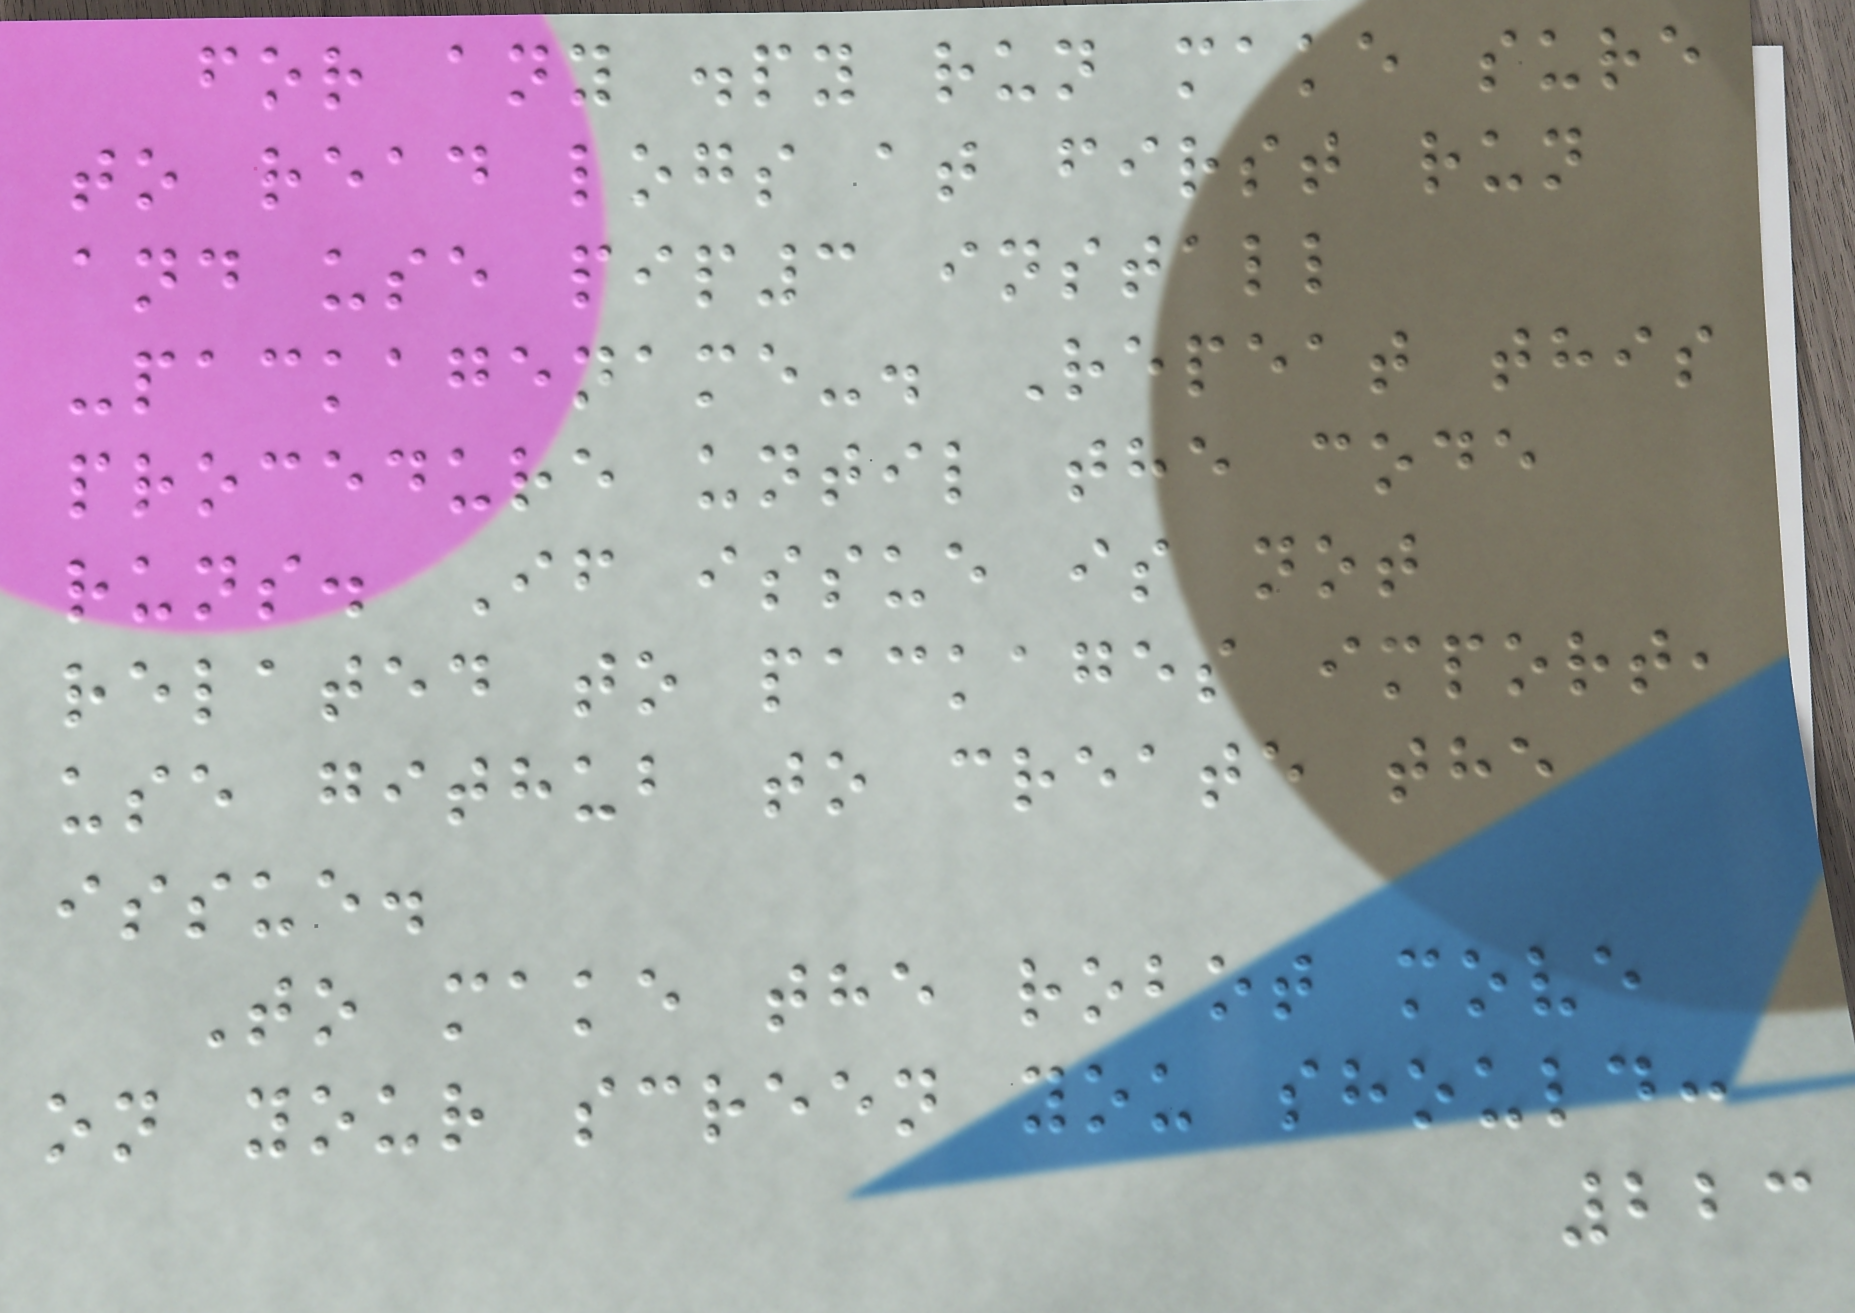for any .py run make sure
to read logs at first run
and use pip3 install
-packagename-. Repeat this
procedure until the code
runs. If issue is not
related to packages import,
use github to create the
issue.
To make the robot move
on your screen you should:
223
